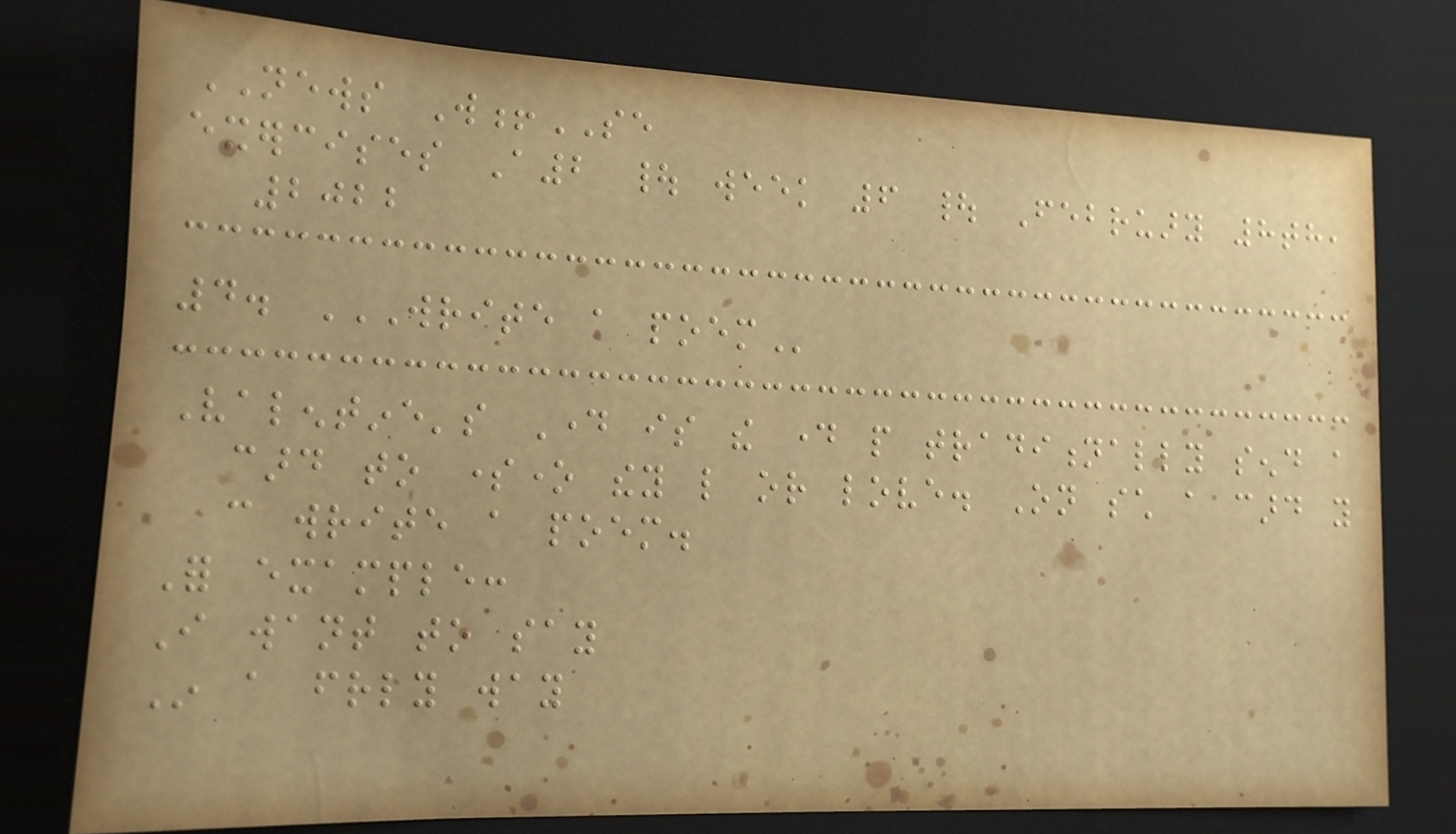NEWS W!SE
exercises A2 | week 6 | February 8th,
2022
4. WRITE A POEM
Valentine's Day is the day people traditionally send a
card to someone they like or love. On such a card you
can write a poem.
For example:
I want to say
In a friendly way
